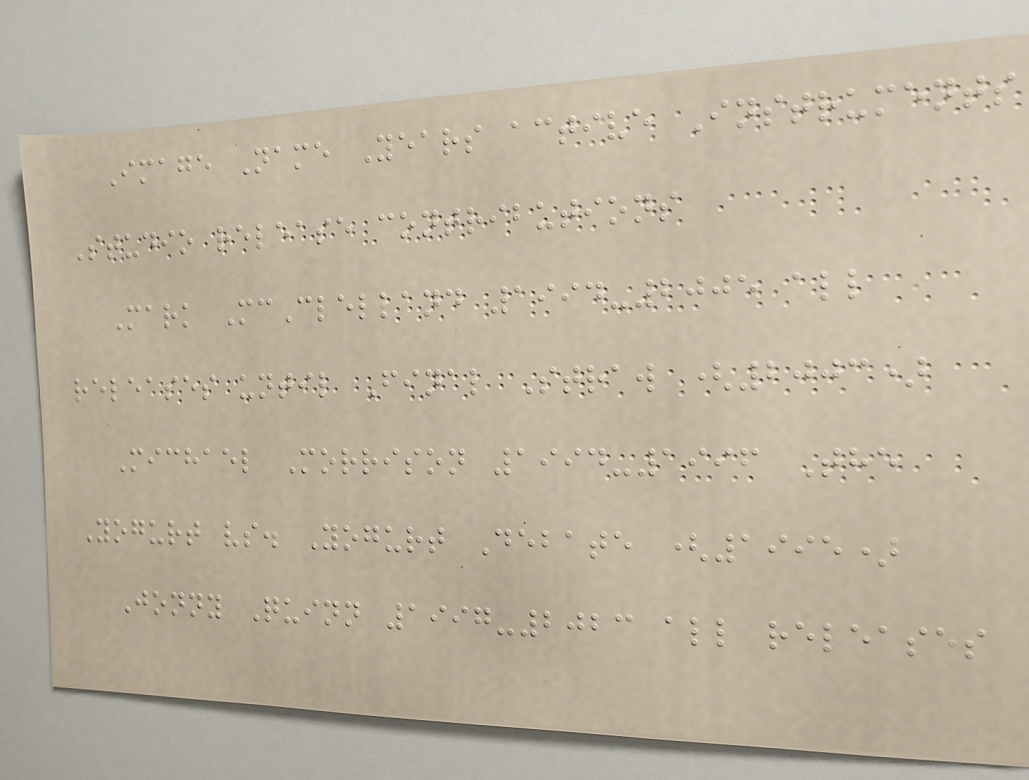Image Name Years active Instruments
Studio release contributions
Mark McClelland 1994-2005 all
releases until Final Straw (2003)
Michael Morrison 1994-1996 The
Yogurt vs. Yogurt Debate (1995)
Jonny Quinn 1997-2023 all releases
